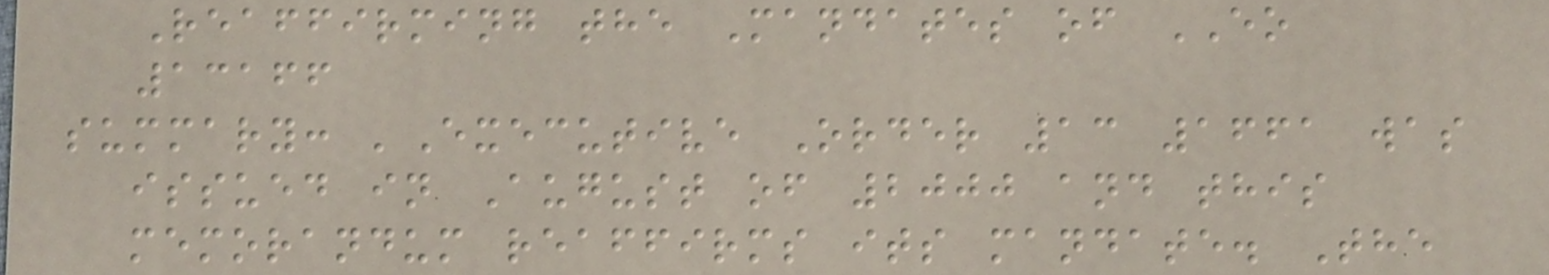Reaffirming the Mandates of EO
13166
summary: 'Executive Order 13 1661 was
issued in August of 2000 and this
memorandum reaffirms its mandate. The
